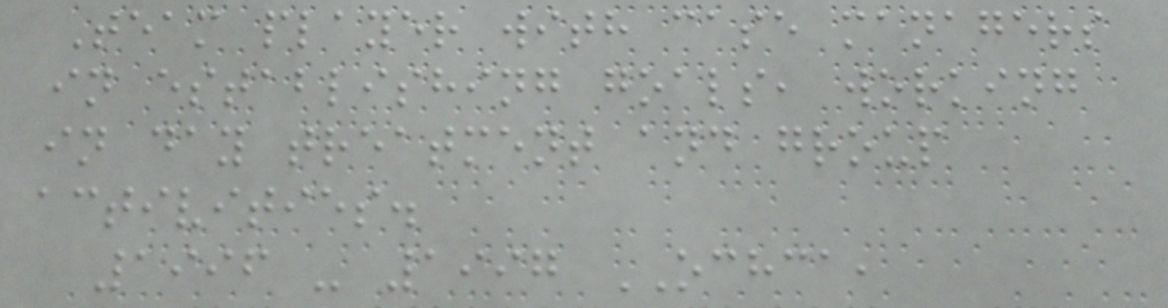Team player with case managers
in establishing goals, working
in day treatment and group
activities.
1996 - 1997 OCHCA,
